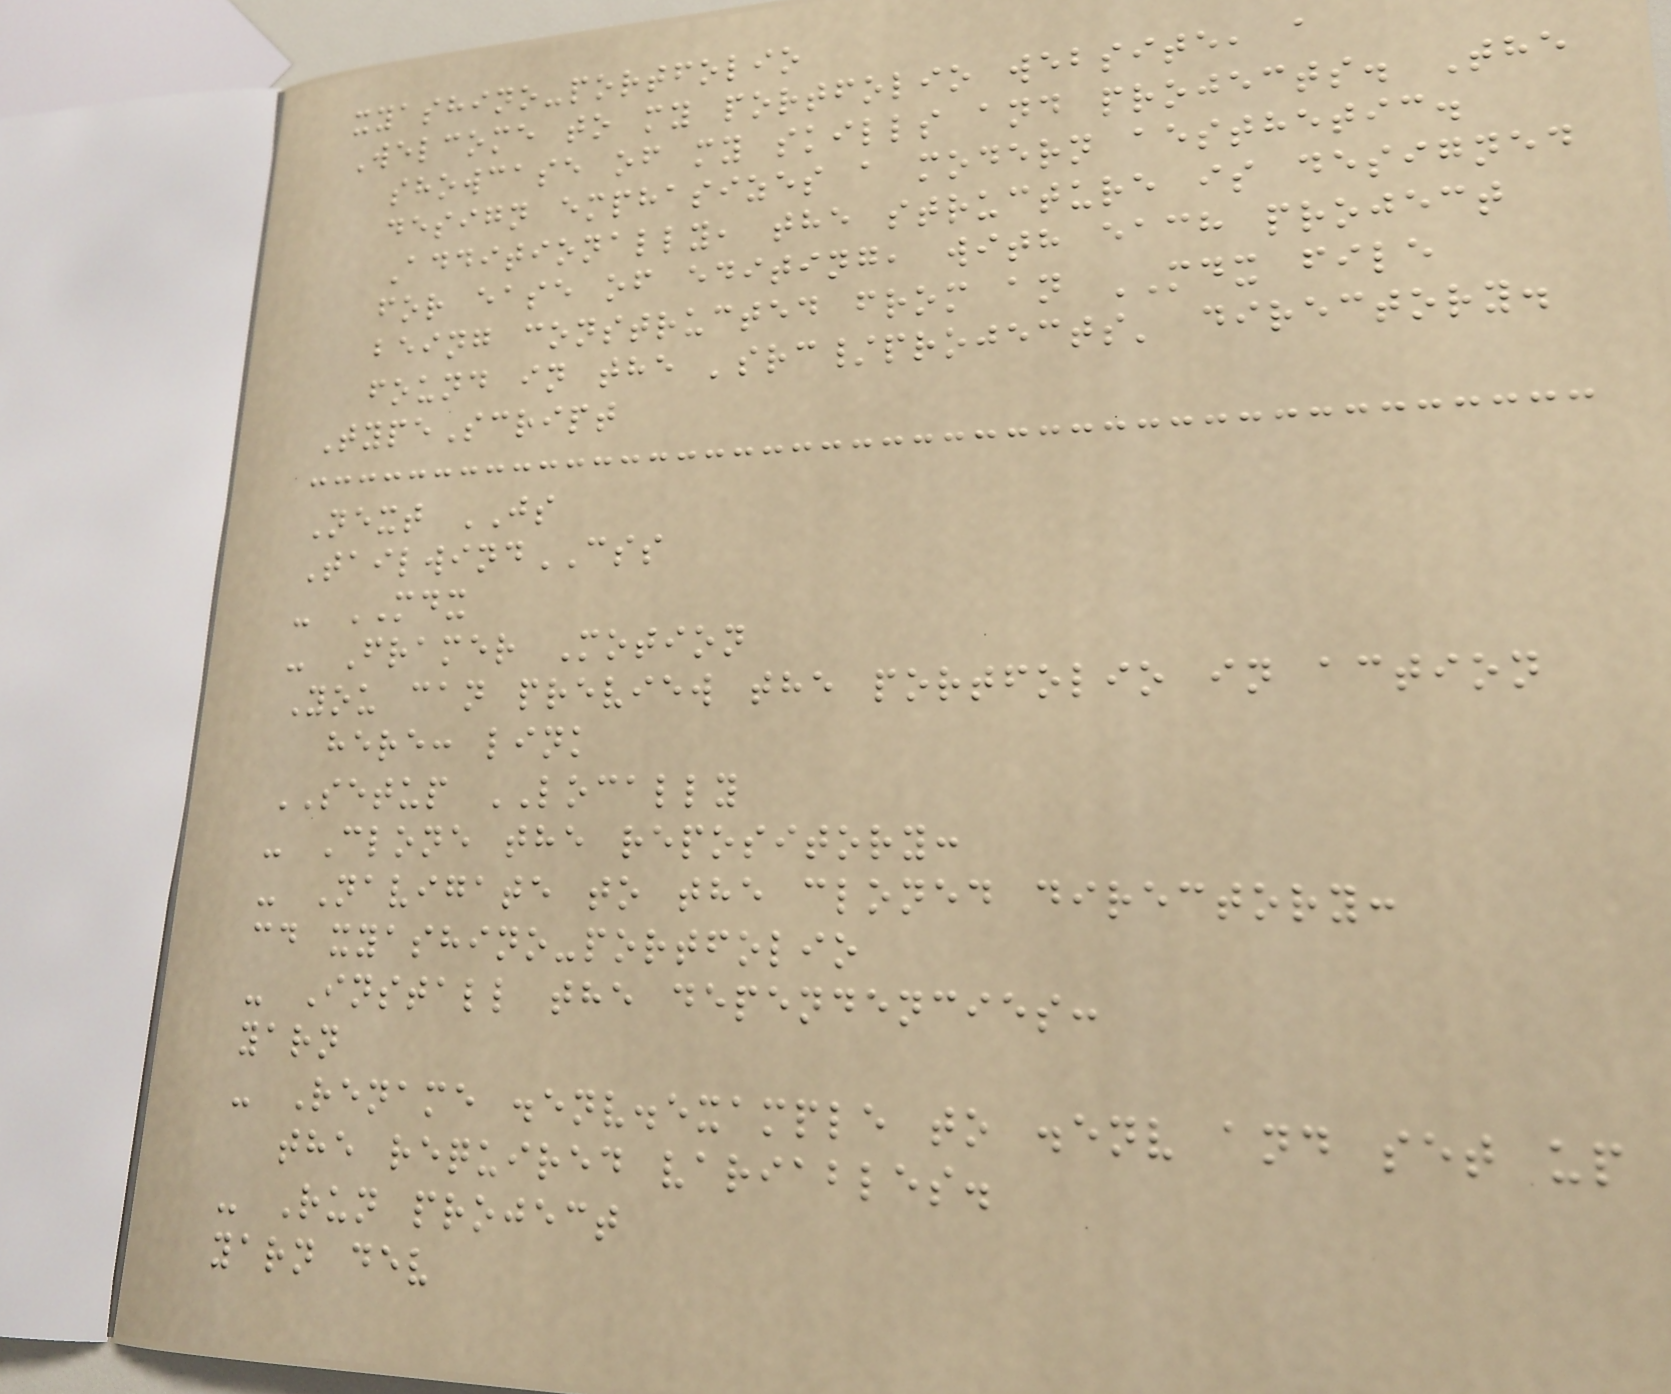xyashino-portfolio
Welcome to my portfolio website, a
showcase of my skills and projects. The
design emphasizes a modern aesthetic.
Additionally, the structure is designed
for ease of editing, with each project
being constructed from an MDX file
found in the 'src/projects' directory.
TypeScript
Next JS
TailwindCSS
- MDX
- Framer Motion
You can preview the portfolio in action
here: link
SETUP LOCALLY
- Clone the repository:
- Navigate to the cloned directory:
cd xyashino-portfolio
- Install the dependencies:
yarn
- Rename .env.example to .env and set up
the required variables.
- Run project
yarn dev
